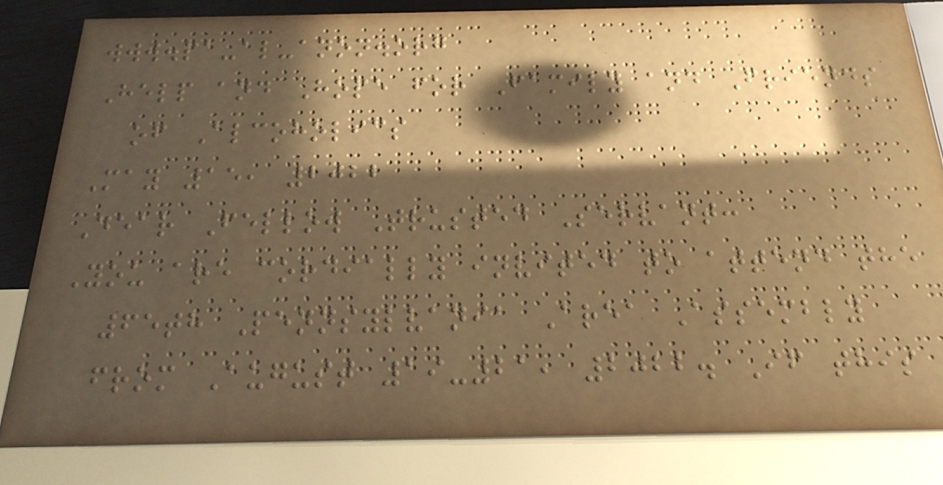www.pa-al-anon.org
Help and Hope for Family and Friends
of Alcoholics
May 15, 2022
Dear Fellow Trusted Servant:
You are cordially invited to attend the
65th Pennsylvania Area Assembly
from August 19-21, 2022. If this
